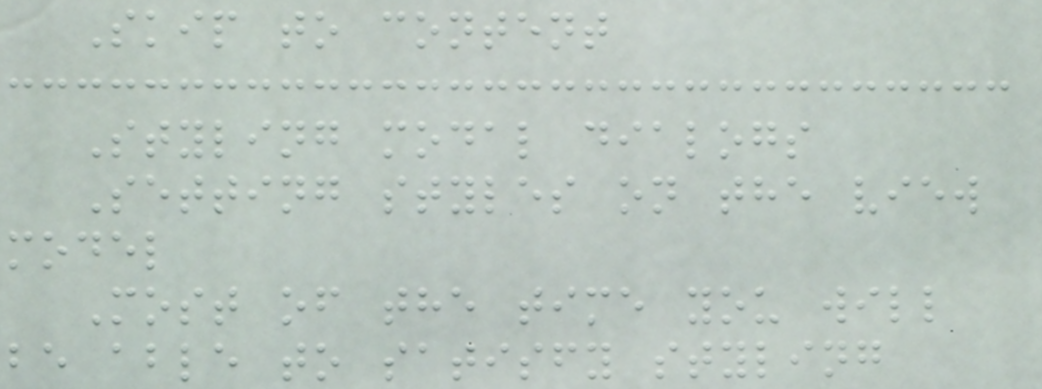Skip to content
Styling modal dialogs
Setting styles on the view
model
Most of the time you will
be able to satisfy styling
